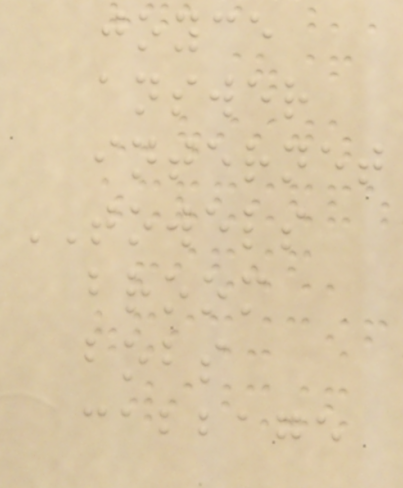joyce
answer
internet
TOWELS
broom
bobs
cabbage
